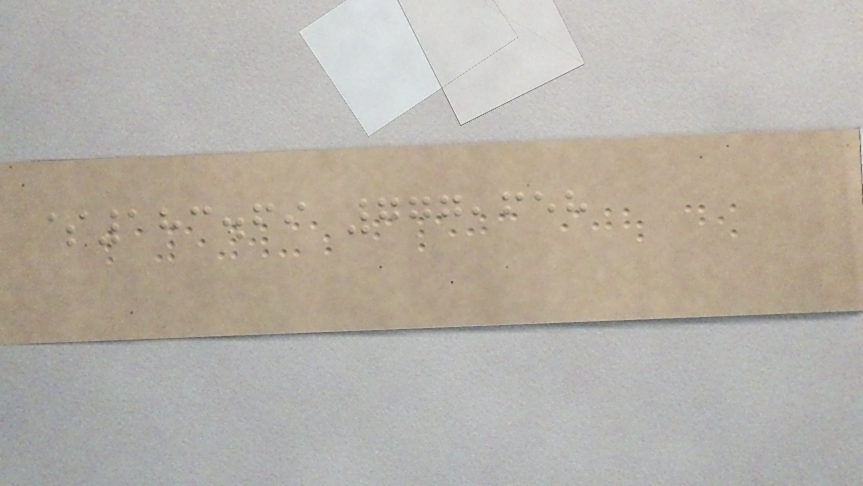$183.69 777,658
